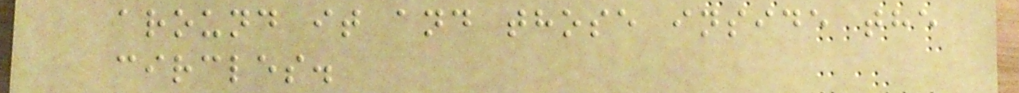around it and those inside the
circles.
